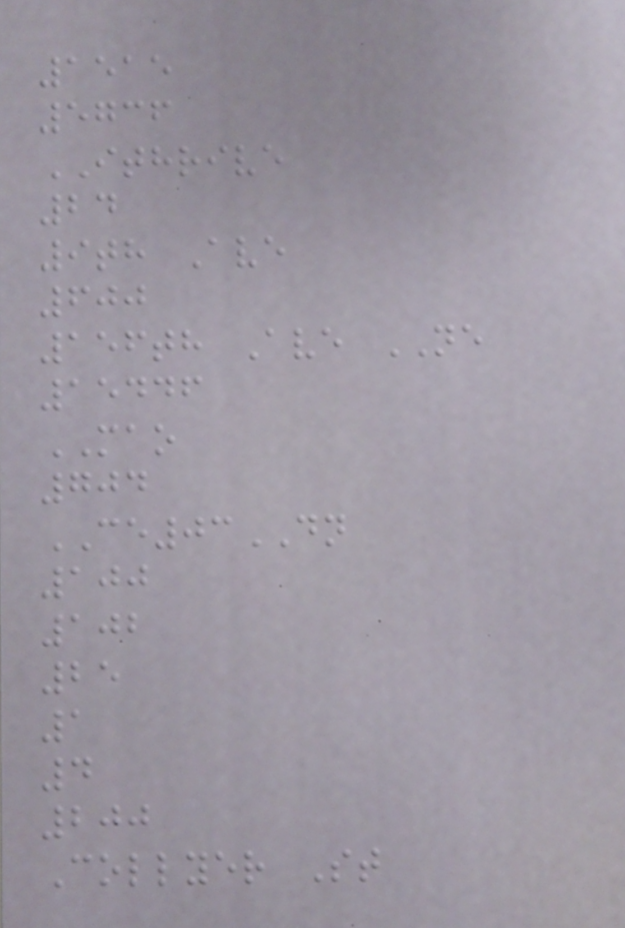1515
5736
ITHRIVE
24
9th Ave
600
156th Ave NE
15446
MAO
704
CE03DN
100
102
25
1
4
200
Collyer St
